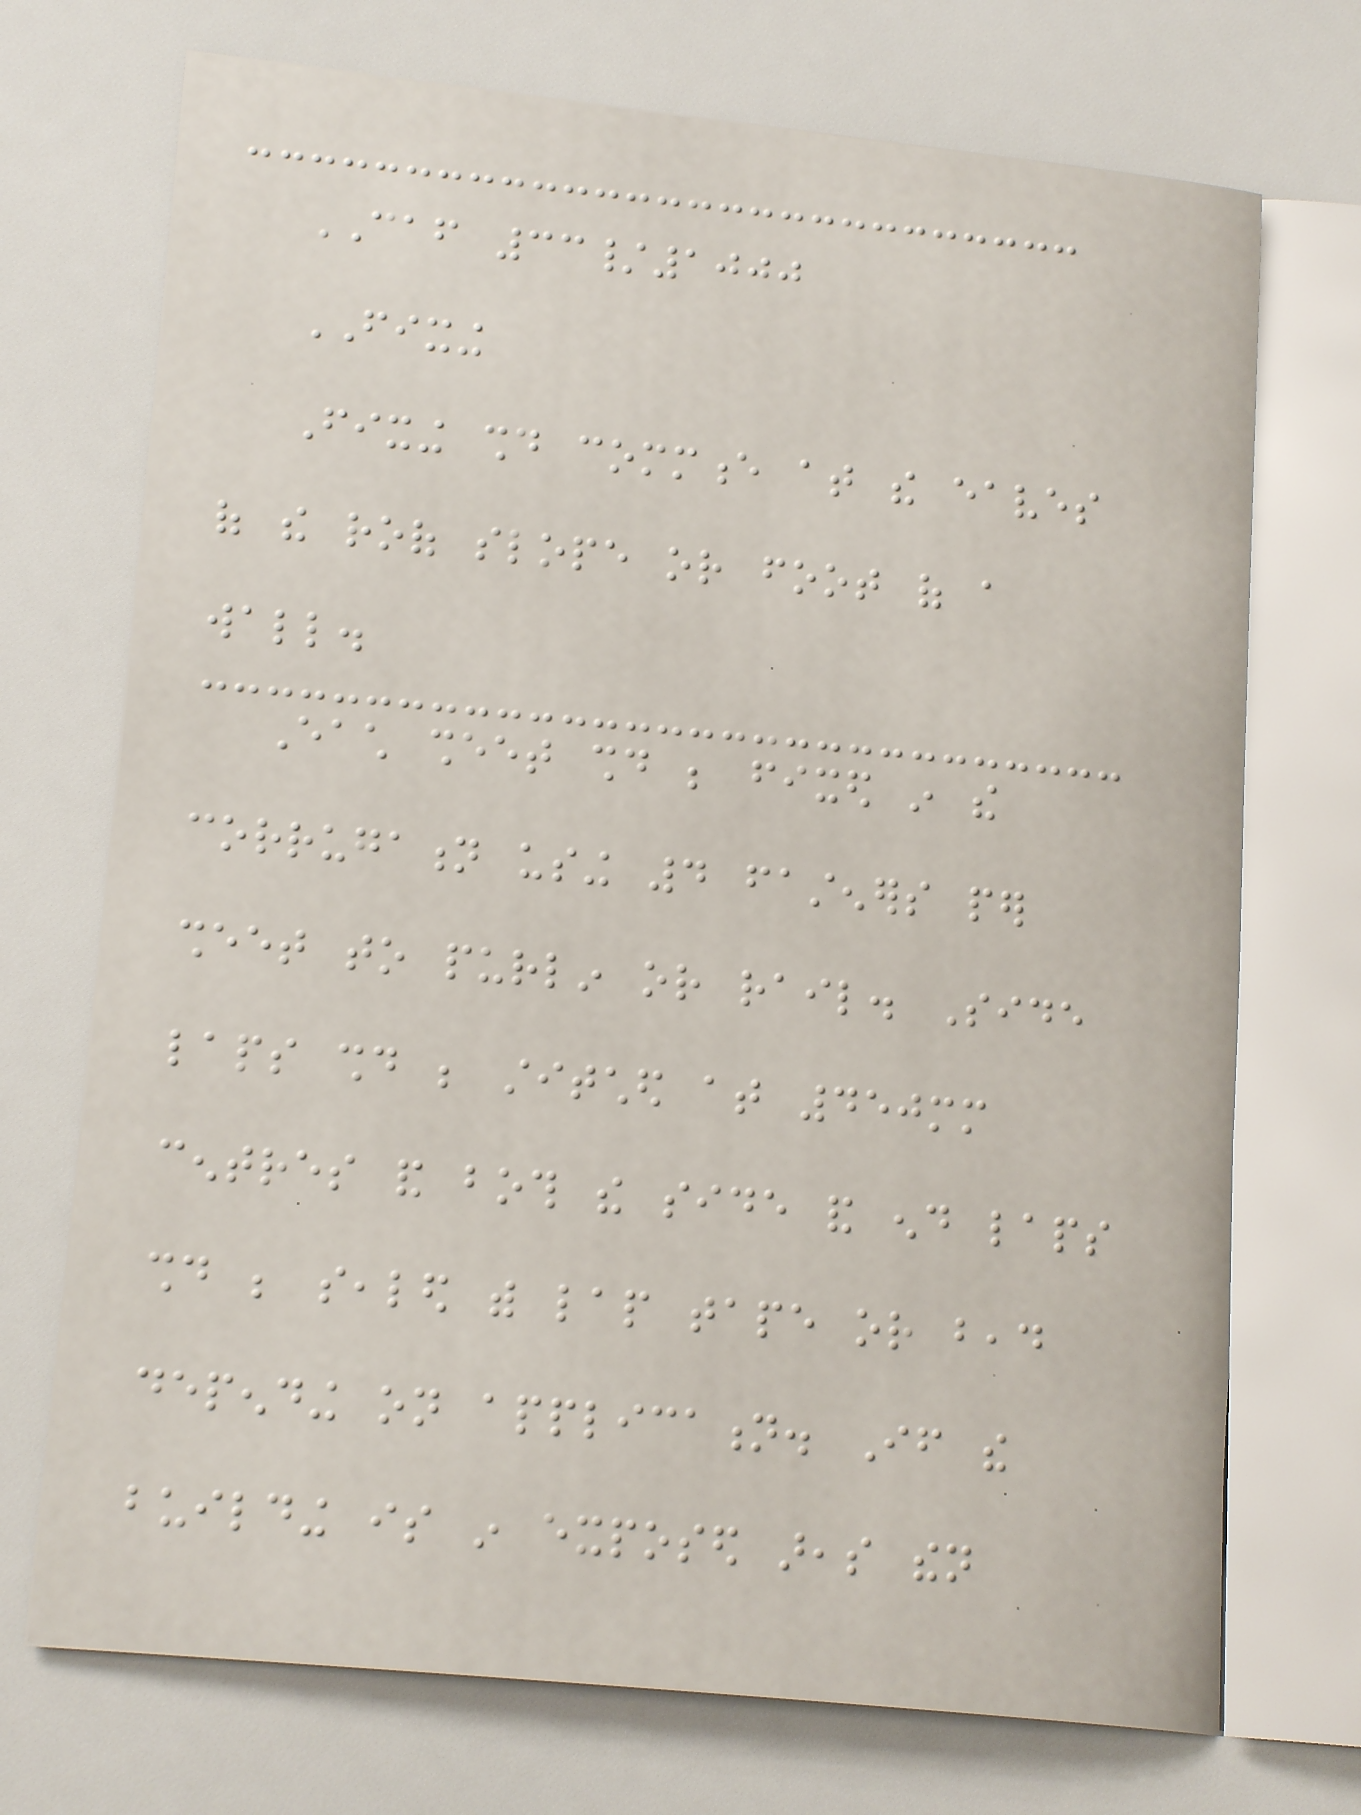CAF 33/1000
FIXING
Fixing should commence at the eaves
of the roof slope or foot of a
wall.
Each sheet should be fixed in the
corrugation using 4 fasteners per
sheet to purlin or rail. Side
laps should be stitched at 450mm
centres and both the side and end laps
should be sealed with lap tape or bead
depending on application. If the
building is in exposed areas then
